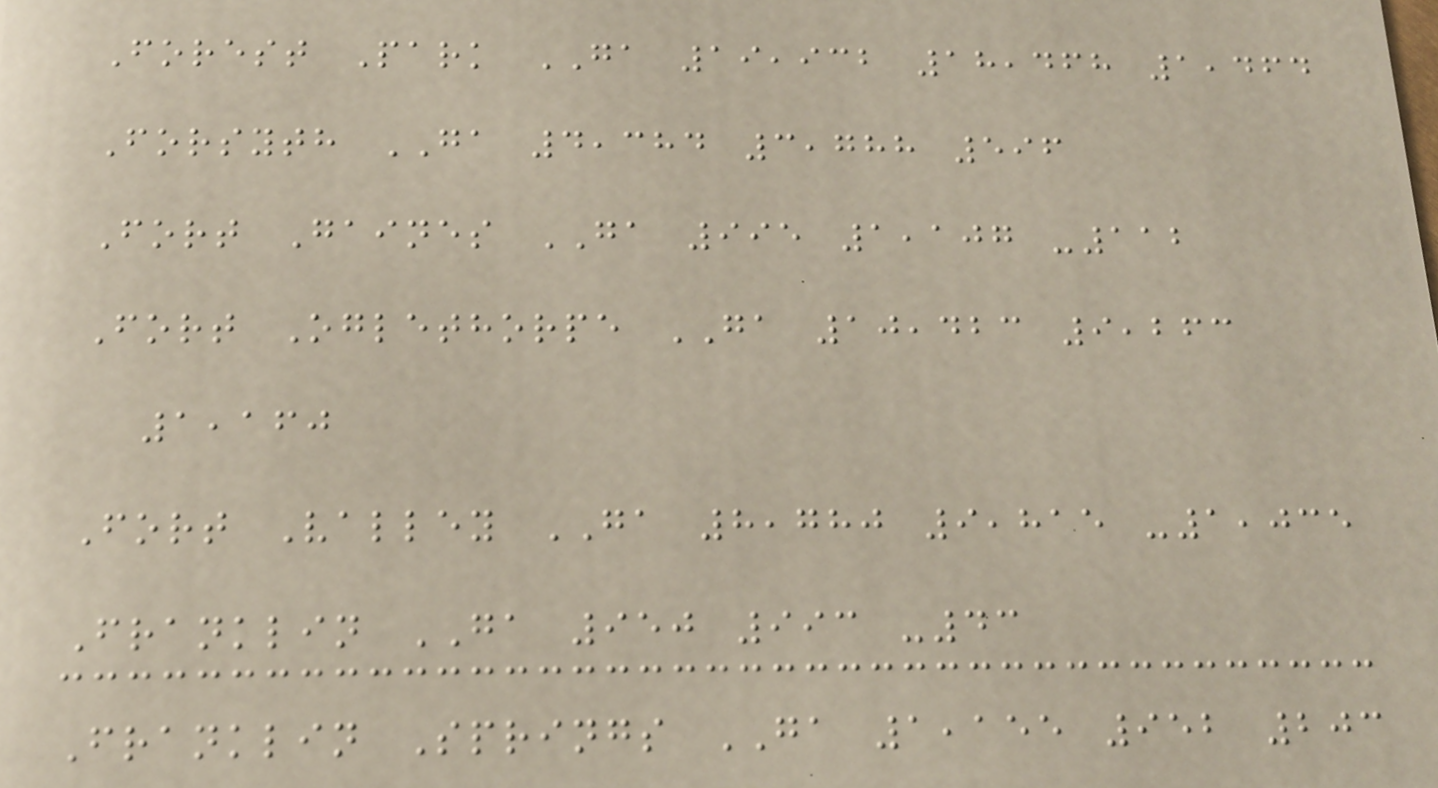Forest Park GA 19,932 18,468 1,464
Forsyth GA 4,384 3,788 596
Fort Gaines GA 995 1,107 -112
Fort Oglethorpe GA 10,423 9,263
1,160
Fort Valley GA 8,780 9,815 -1,035
Franklin GA 950 993 -43
Franklin Springs GA 1,155 952 203
